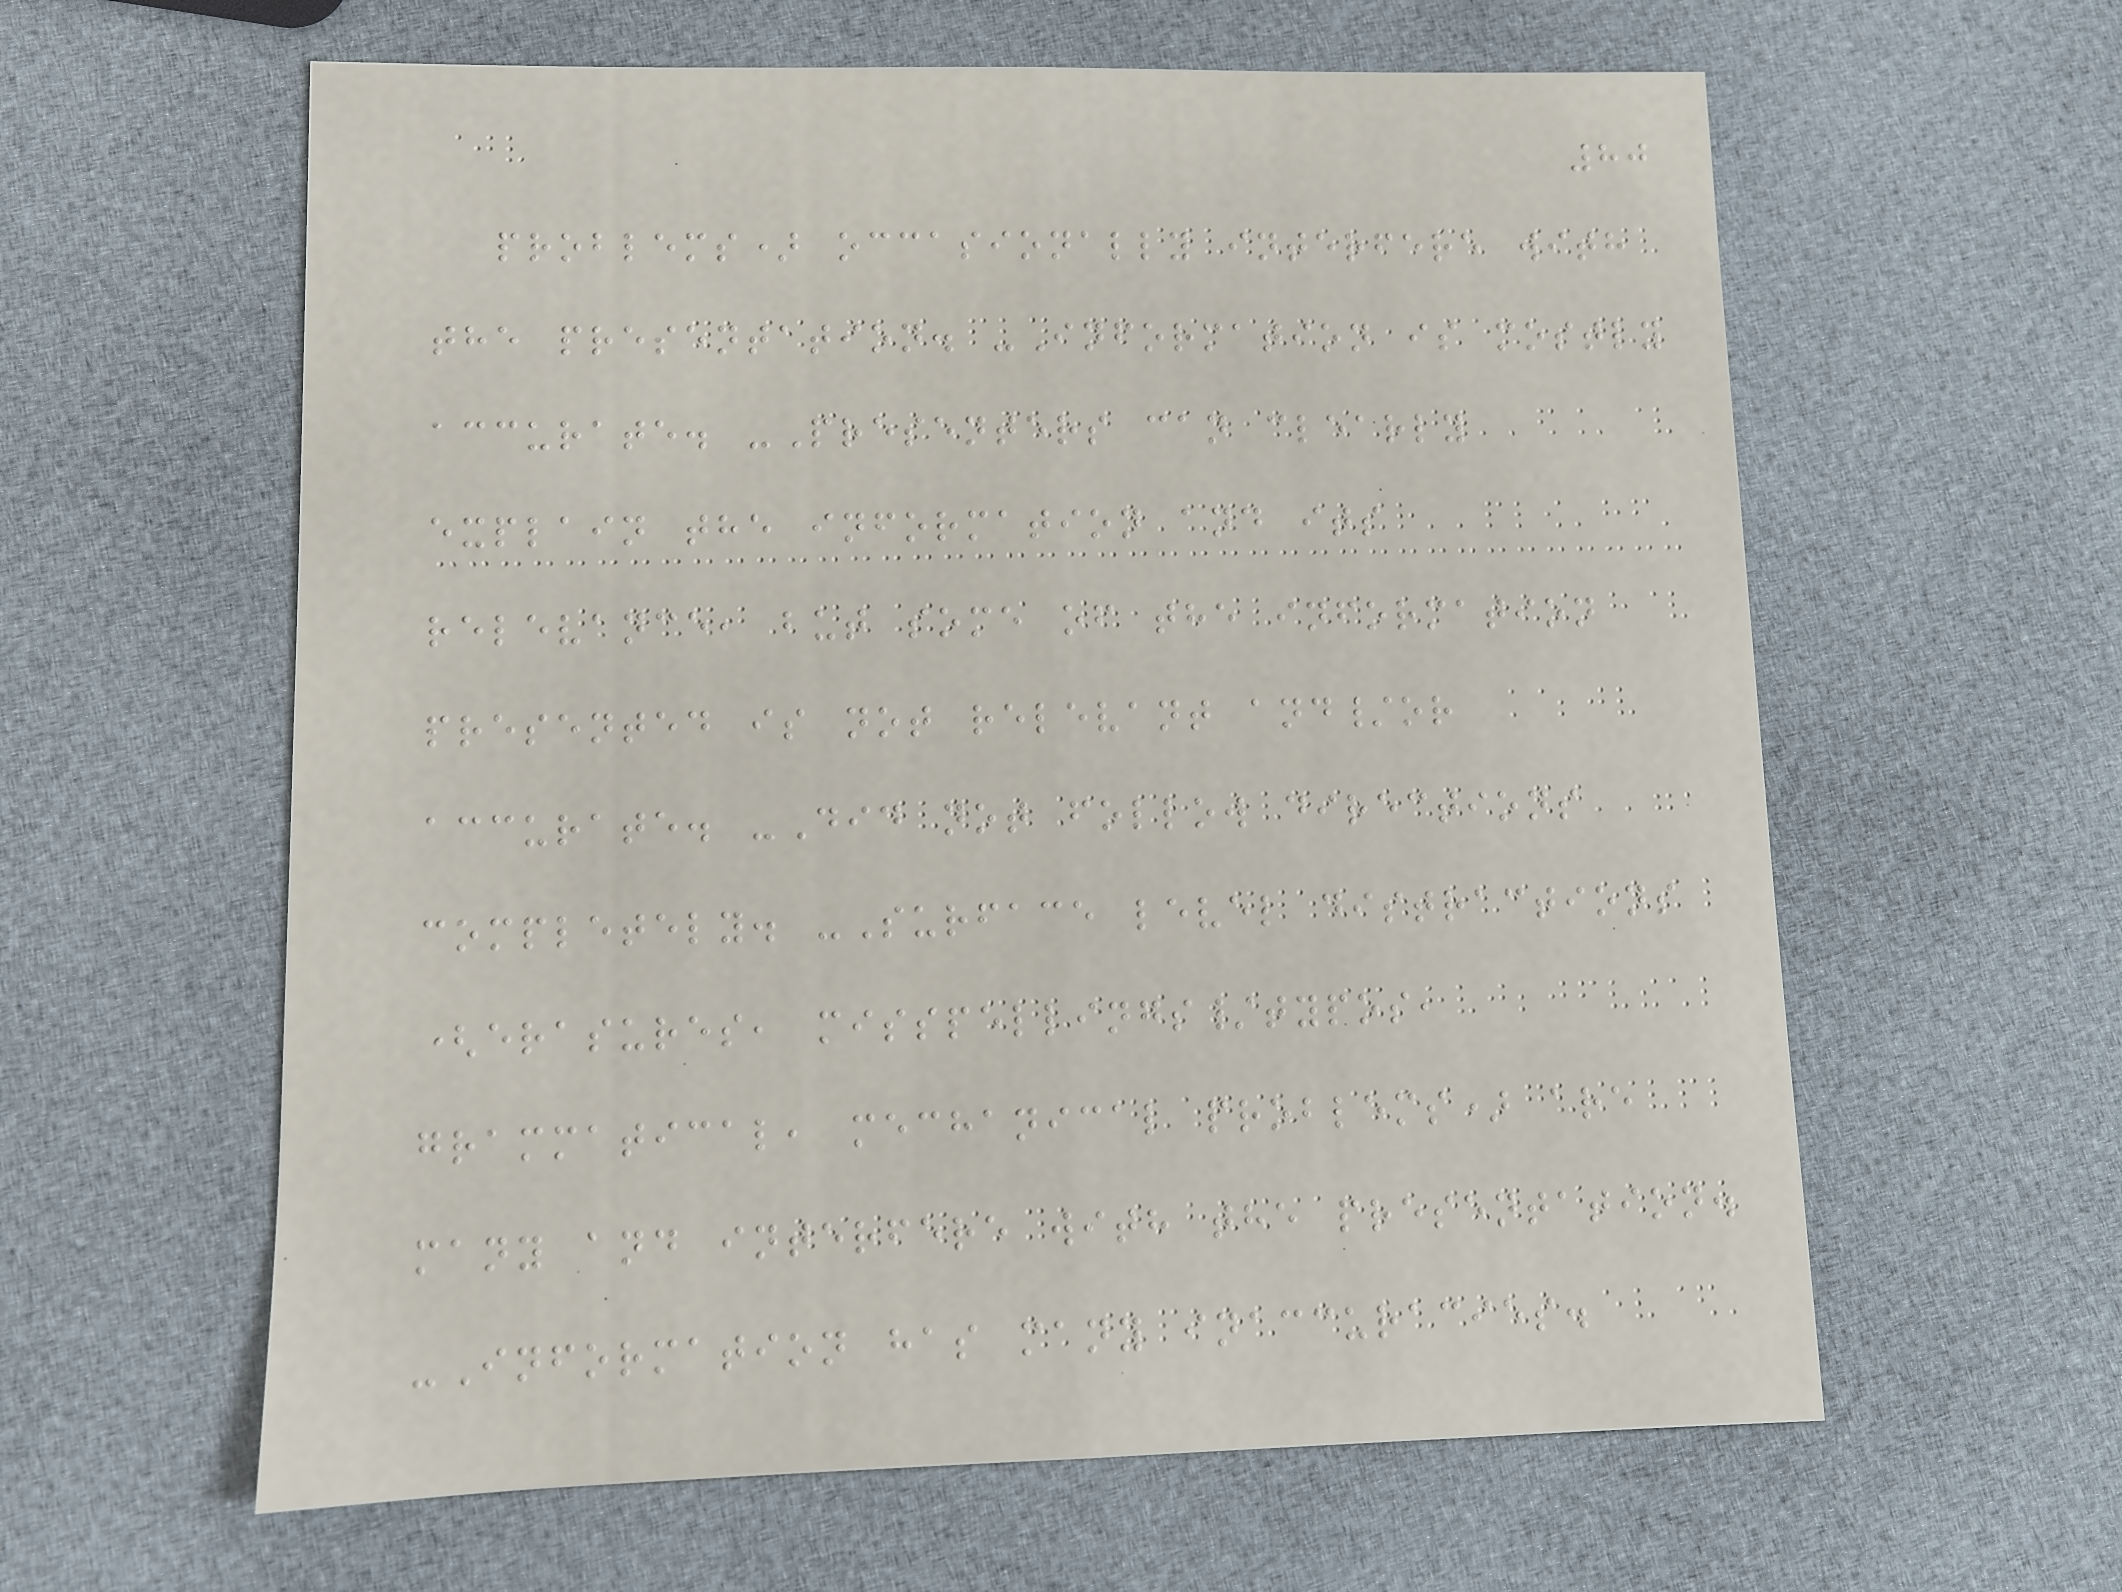80
problems) occasionally interfere with
the presentation. -Information is mostly
accurate. -Presenters can clearly
explain the information and its
relevance, but some of the information
presented is not relevant and/or
accurate. -Did not follow directions
completely. -Surface level distractions
(erasures, misspellings/typos,
grammatical, mechanical problems) are
many and interfere with the presentation.
-Information has many inaccuracies.
